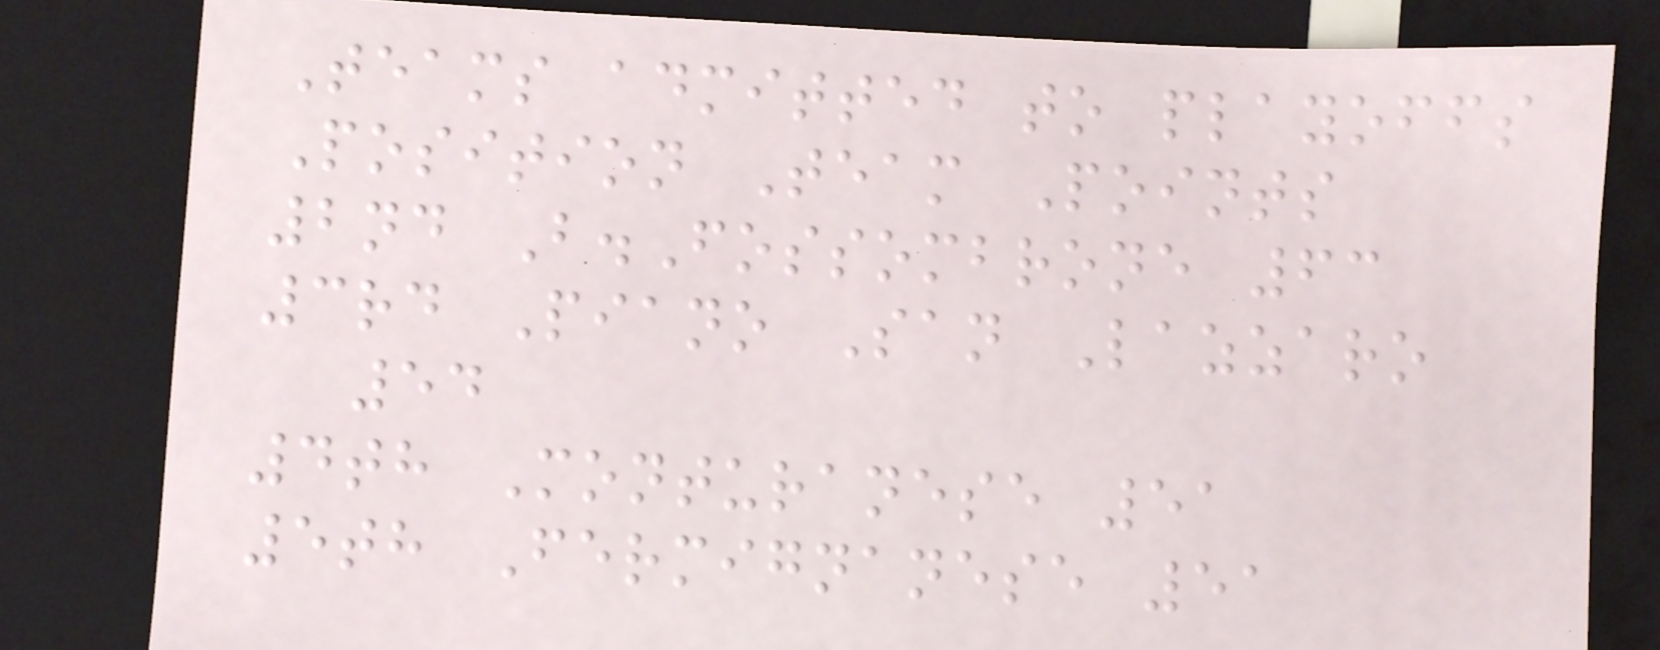Teams admitted to playoffs
Position Team Points
2nd B.Fossombrone 63
3rd Piano San Lazzaro
54
4th Monturanese 51
5th Fermignanese 51
